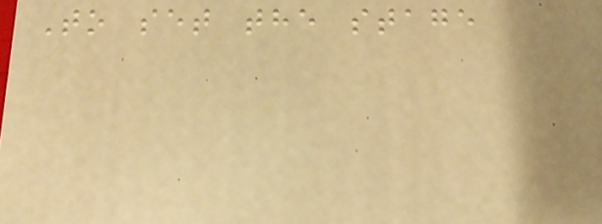To set the stage
